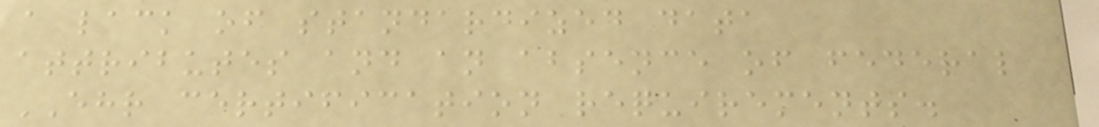a lack of standardized data
attributes and an absence of federal
EHR certification requirements.
